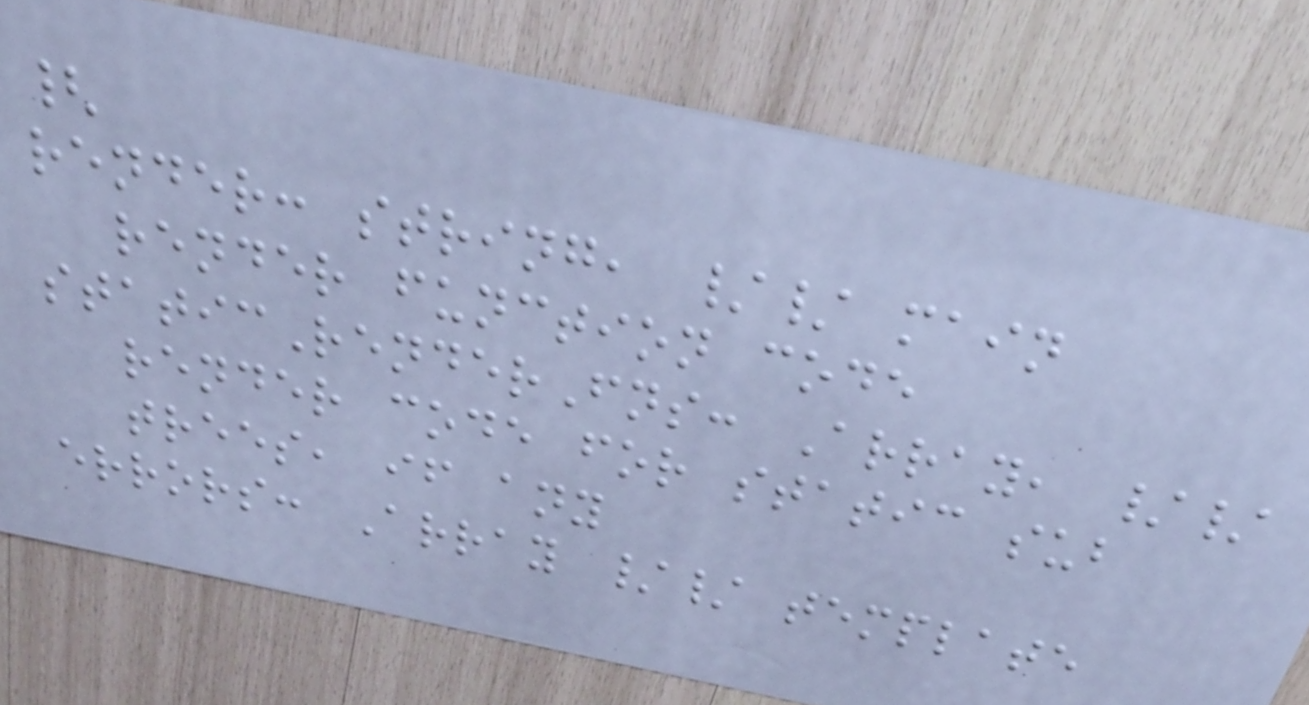{
render: string, // main
render function code
staticRenderFns: Array, //
render code for static sub
trees, if any
errors: Array // template
